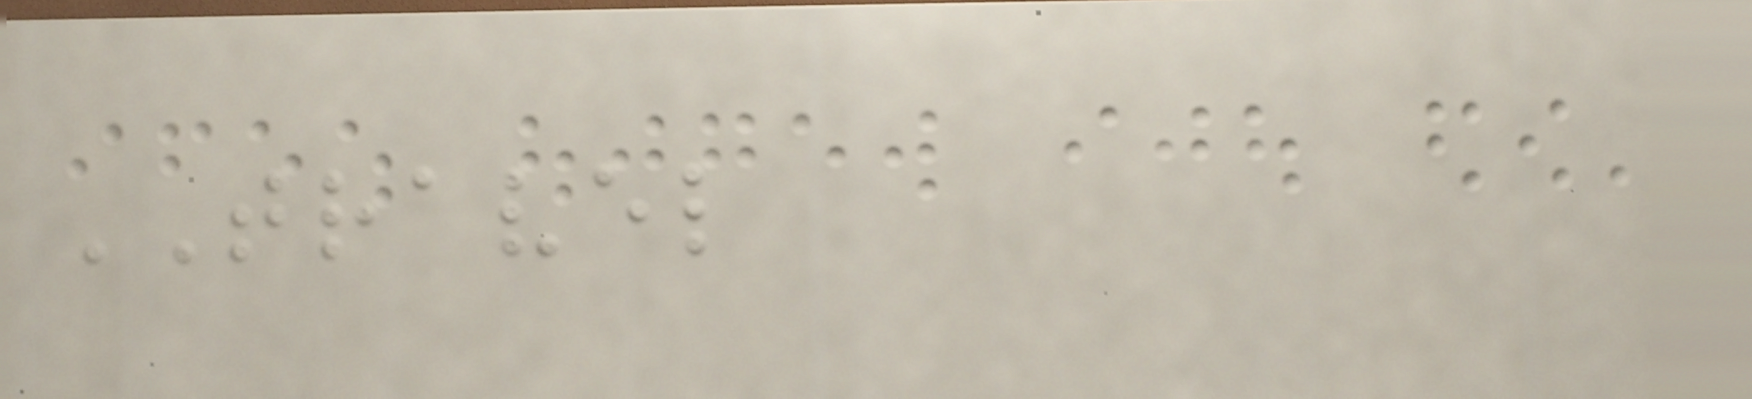TRAVEL
